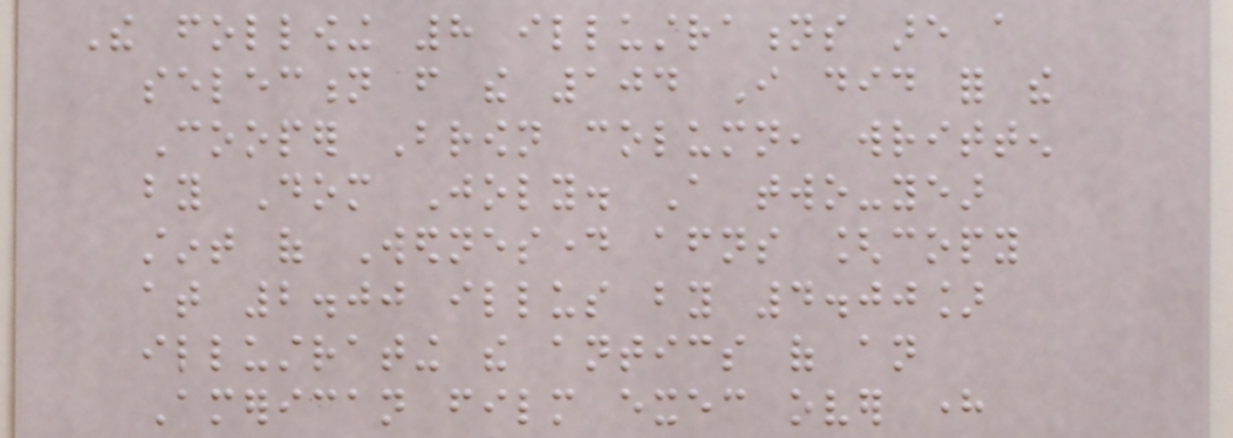The following 8 illustrations are a
selection from the 104 I did for the
Cooper Brown column, written
by Dom Joly. A two-year
stint of Wednesday afternoons [copy
at 2.00 illus by 4.00]
illustrating the antics of an
American film exec over here
